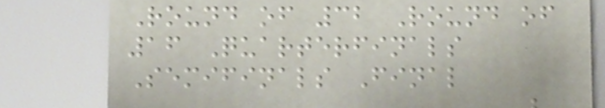Round of 32 Round of
16 Quarterfinals
Semifinals Final
